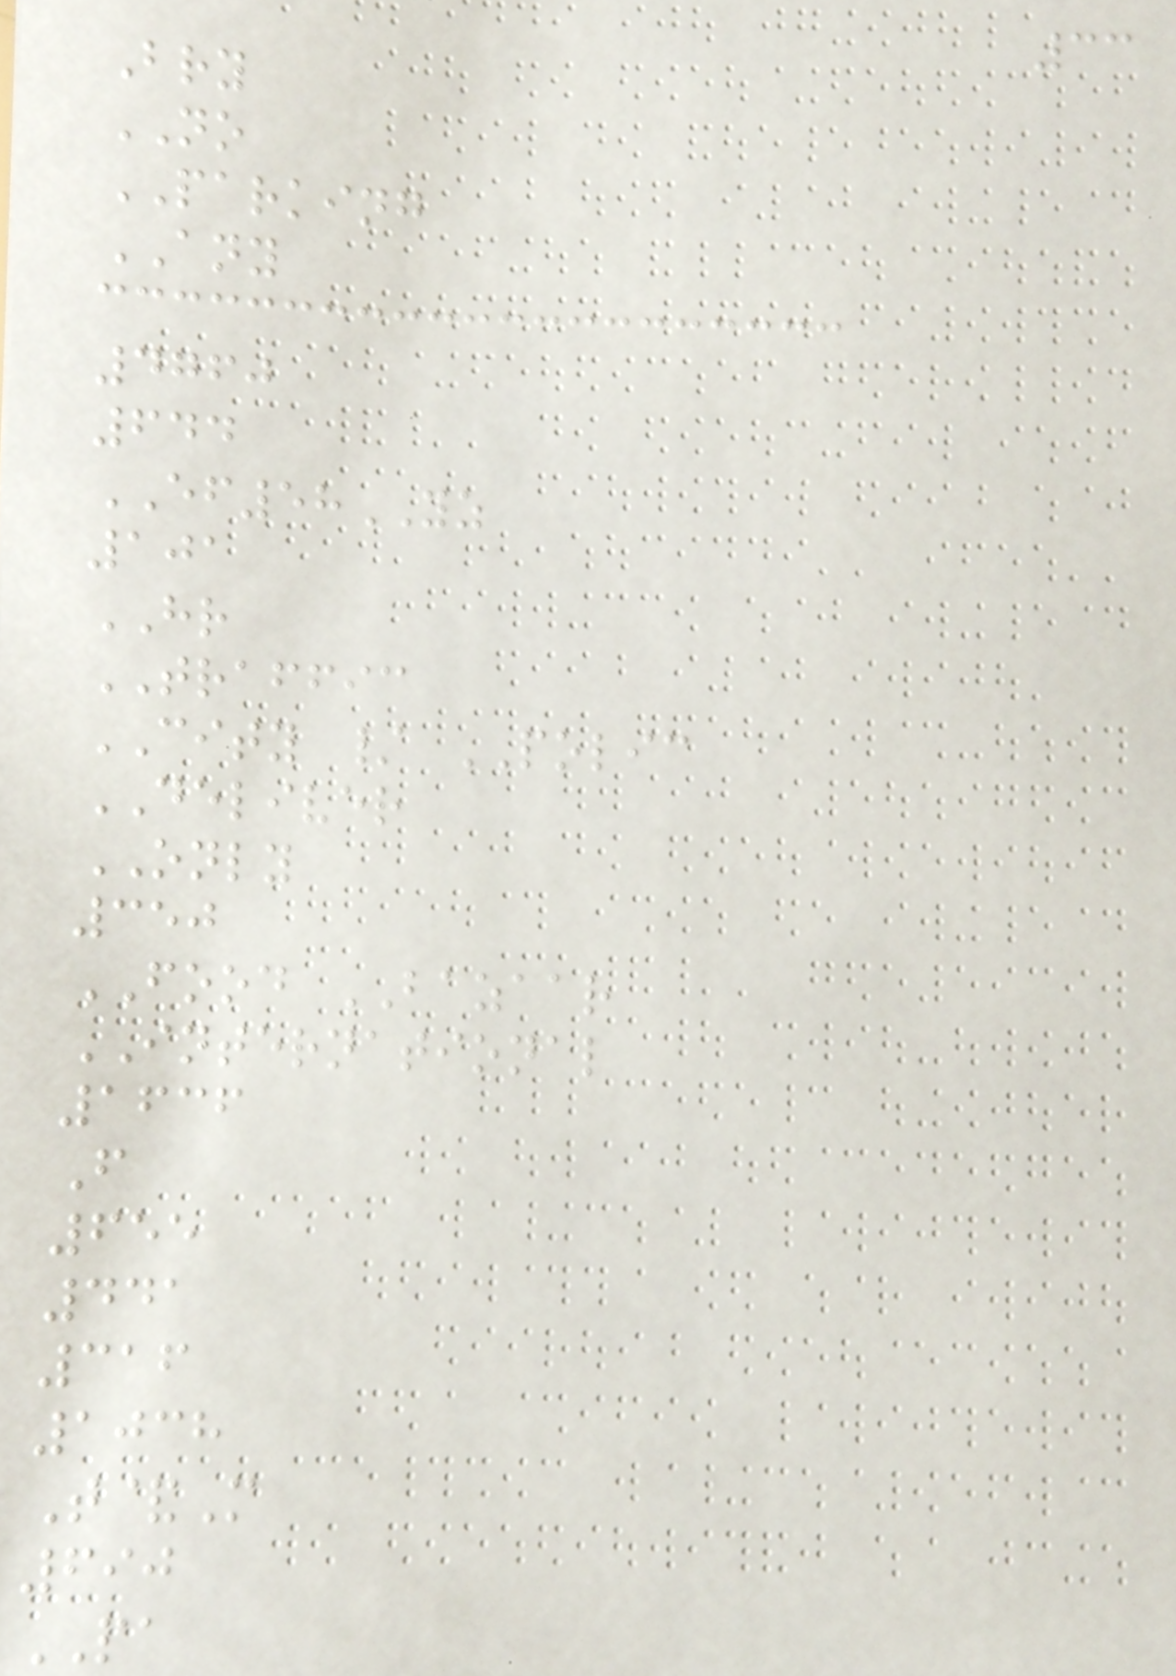33
Bry
NO
PARKING
ANY
4760
644
EF58YZ
101
HR
TRAFFIC
CITY / POLIC
DELIVER
ONLY
350
FOOD BAZAAR
INTERNATIONAL
1636
F
655
441
316
1038
T&M
690
PA
